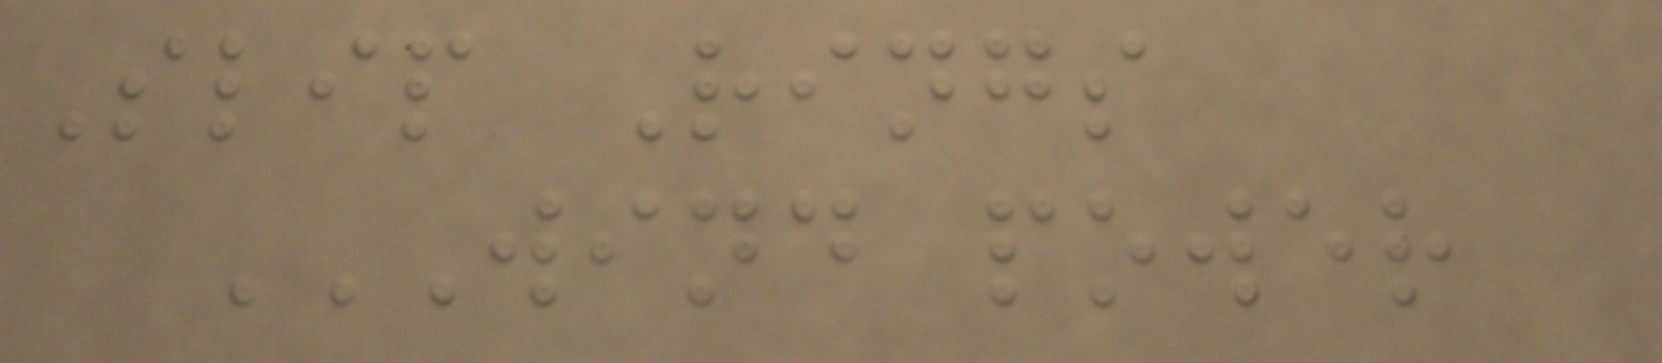Slip Rings
WIND POWER
